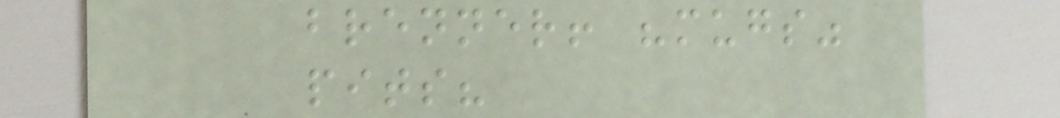brenner! "mugs"
pits?
